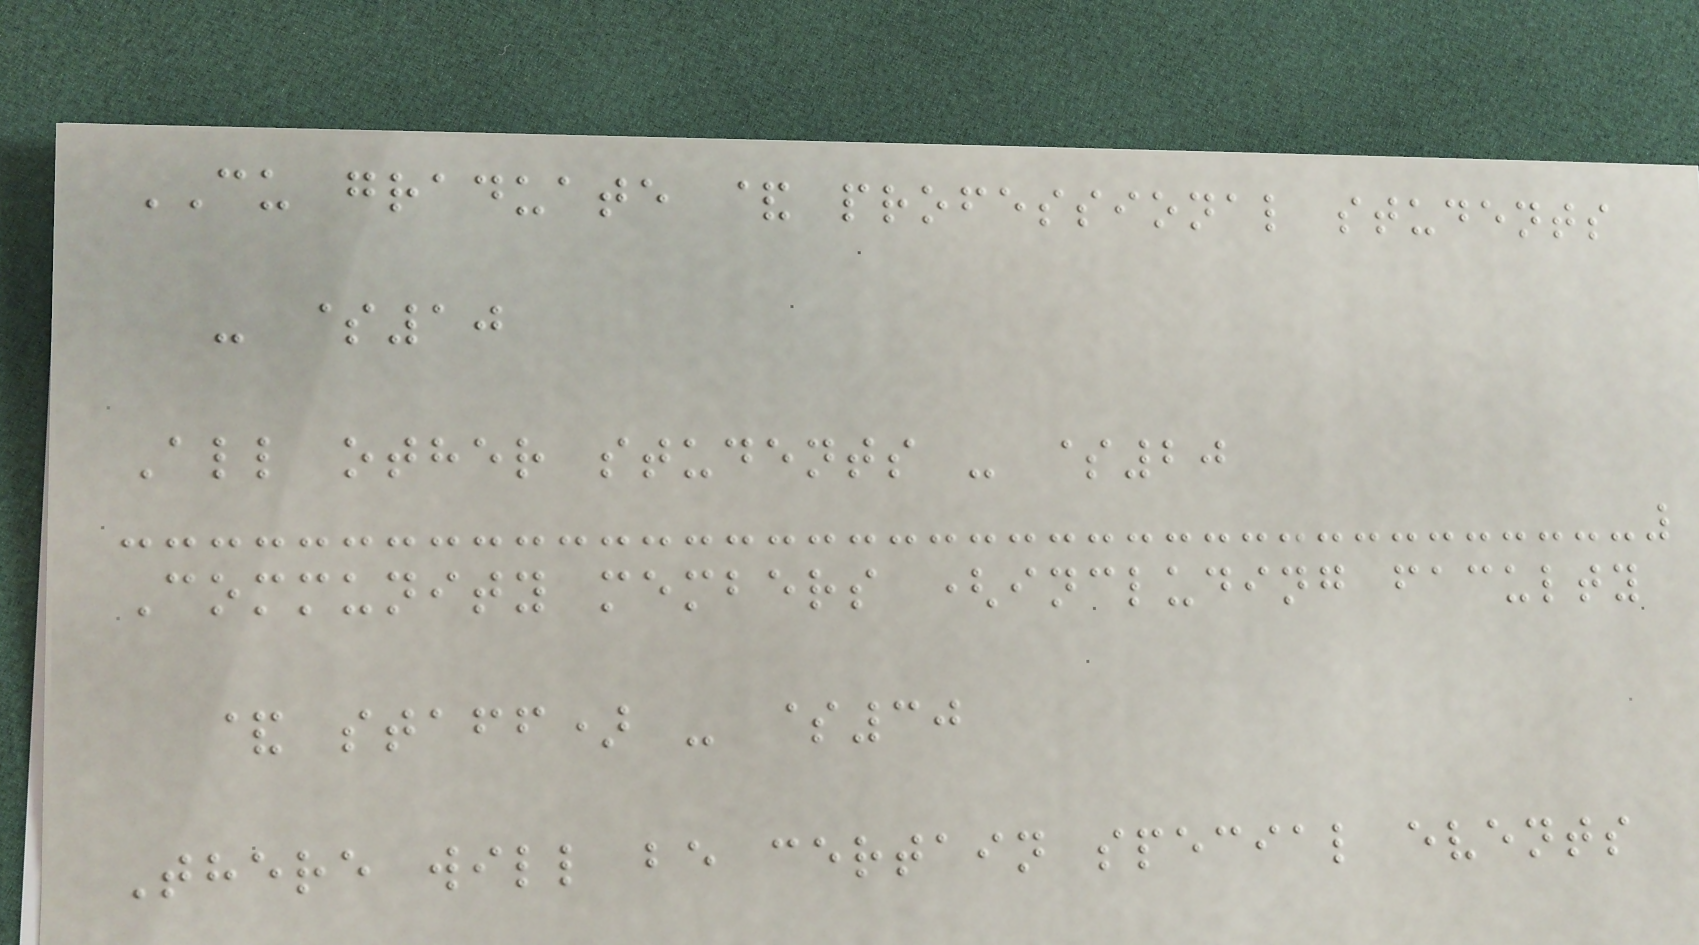CU graduate & professional students
- $10
All other students - $20
Community members (including faculty
& staff) - $30
There will be certain special events
